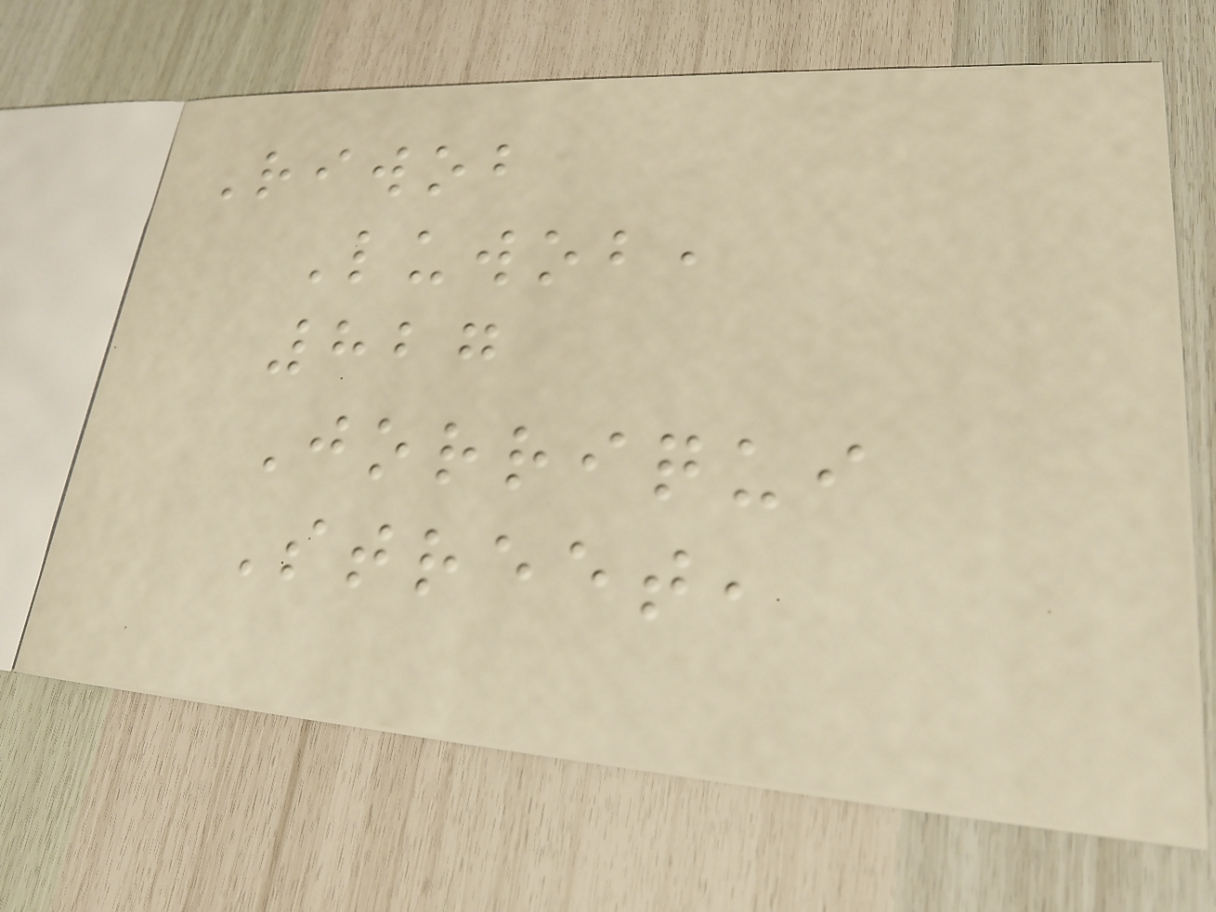Riwob
Luwob,
827
Jorriqui
Street,
